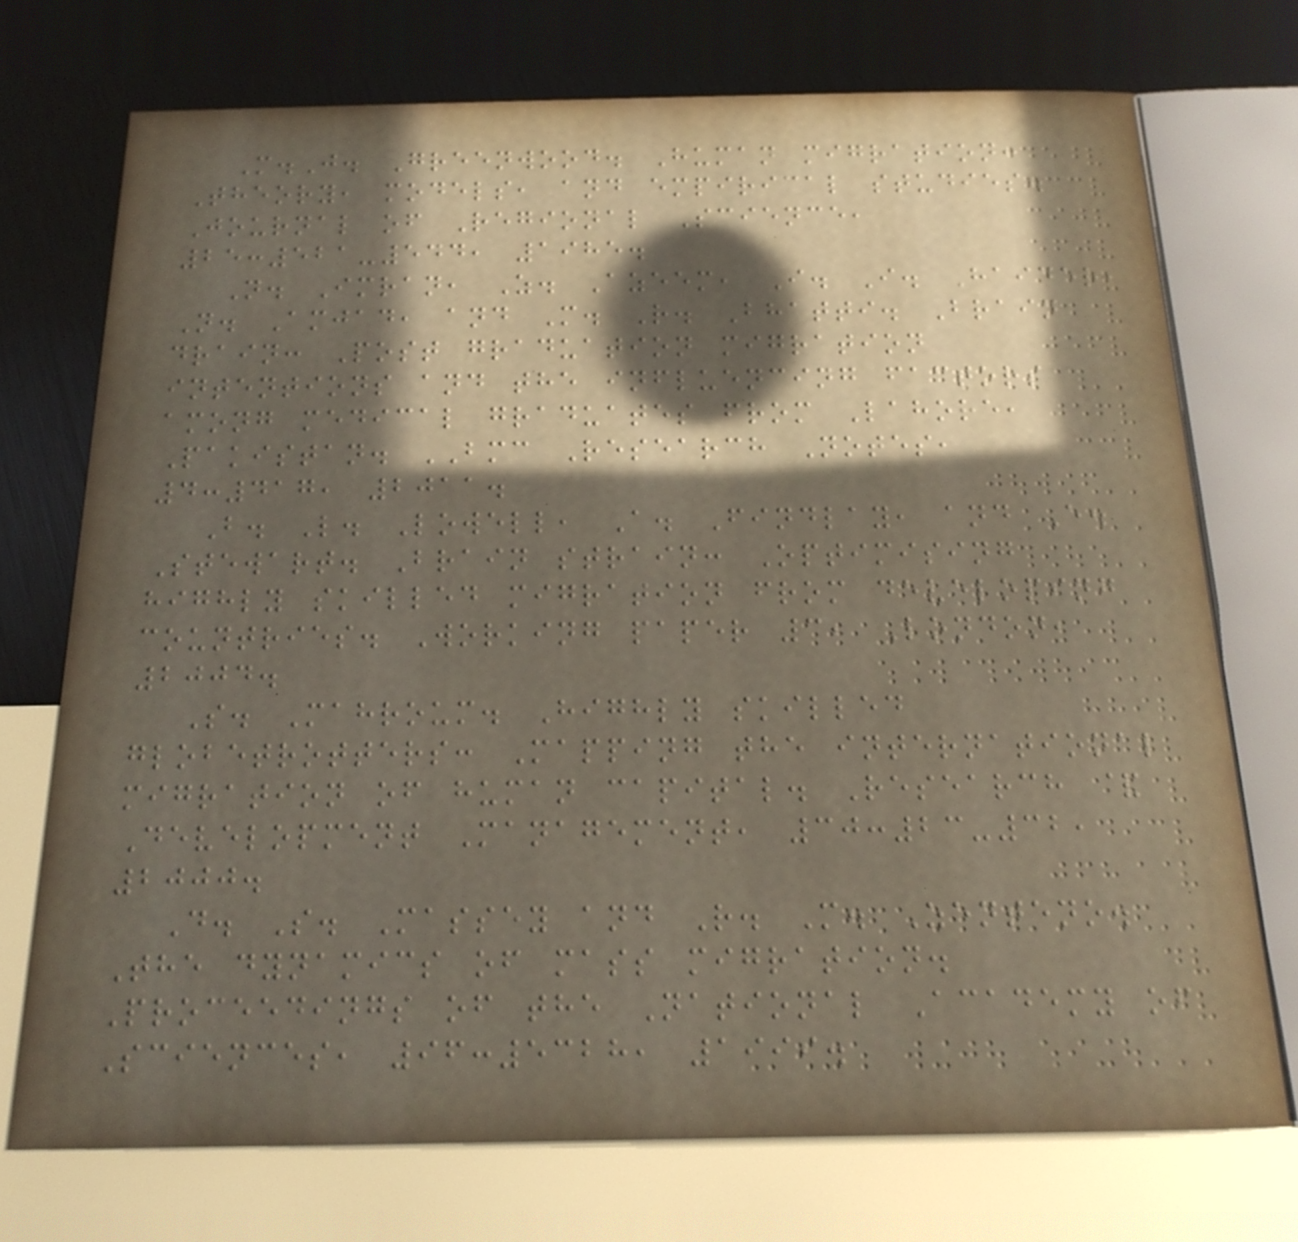M.J. Greenwood. Human migration:
Theory, models, and empirical studies.
Journal of Regional Science,
25:521-544, 1985.
N. Imran, Z. Azeem, I. I. Haider,
N. Amjad, and M. R. Bhatti. Brain
drain: Post graduation migration
intentions and the influencing factors
among medical graduates from Lahore,
Pakistan. BMC Research Notes,
4:417, 2011.
B. L. Lowell, A. Findlay, and E.
Stewart. Brain strain: Optimising
highly skilled migration from developing
countries. Working paper 3, London,
2004.
S. Mahroum. Highly skilled
globetrotters: Mapping the international
migration of human capital. Research &
Development Management, 30:23-32,
2000.
D. S. Massey and R. M. Zenteno.
The dynamics of mass migration.
Proceedings of the National Academy of
Sciences, 96:5328, 1999.
